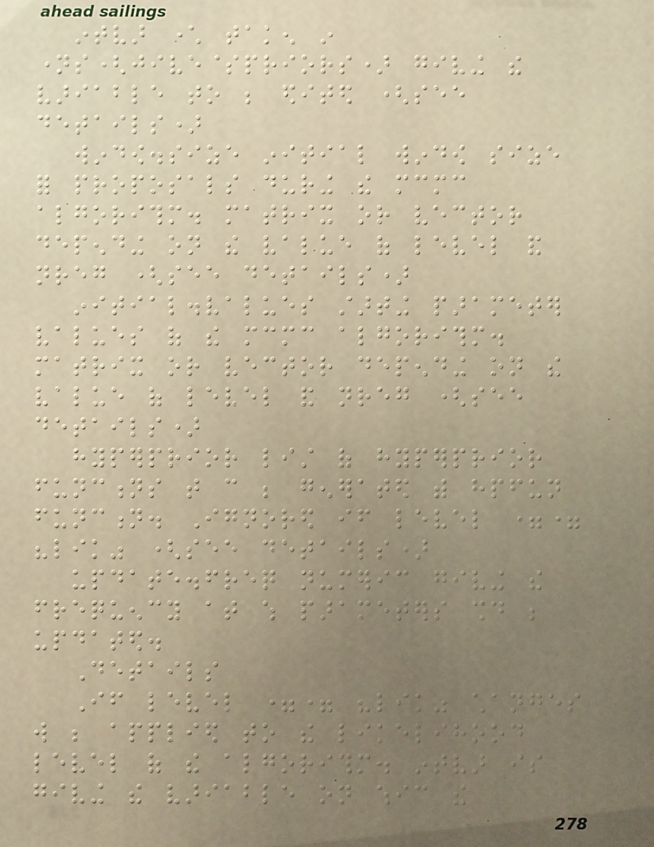intvar character taken in
names(jive$priors) giving the
variable to be edited (see
details)
window.size initial window size
for proposals during the mcmc
algorithm. matrix or vector
depending on the value of level and
nreg (see details)
initial.values starting parameter
values of the mcmc algorithm.
matrix or vector depending on the
value of level and nreg (see
details)
hyperprior list of hyperprior
functions that can be generated with hpfun
function. Ignored if level ==
"lik" (see details)
update.freq numeric giving the
frequency at which parameters should be
updated.
Details
If level == "lik" changes
will be applied to the likelihood
level of the algorithm. intvar is
giving the variable on whic the
